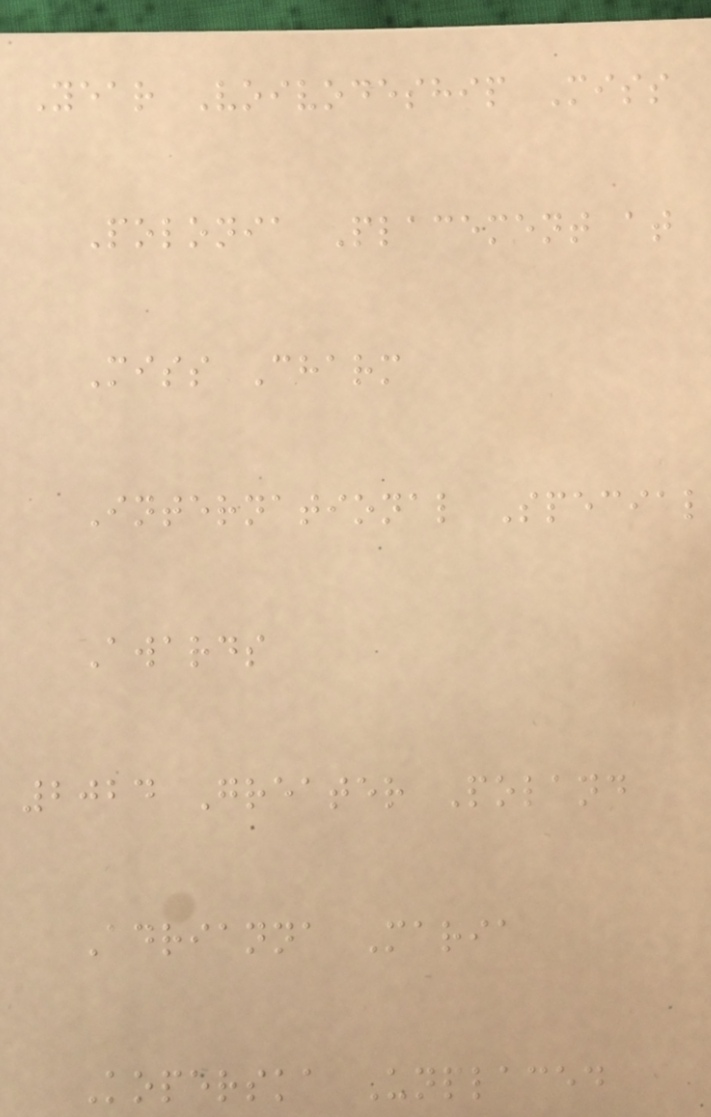Year Voivodeship Miss
Polonia Placement at
Miss Charm
International Special
Awards
2024 Greater Poland
Adrianna Maria
Koperska Unplaced
